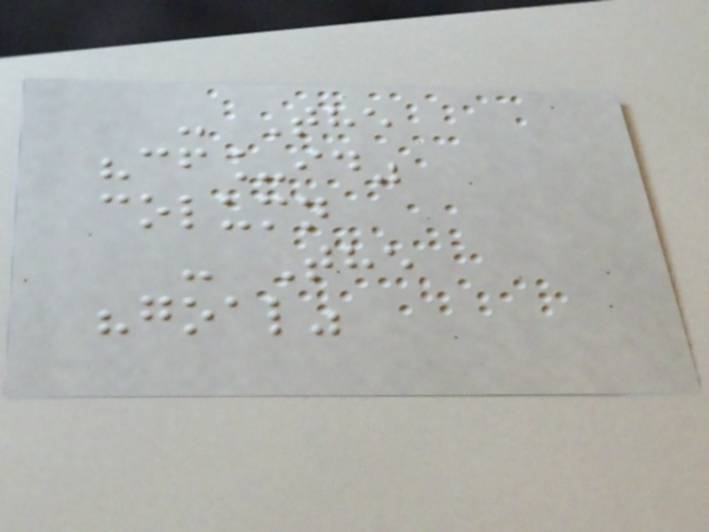- The
"cf_id"
column
- The
"goal"
